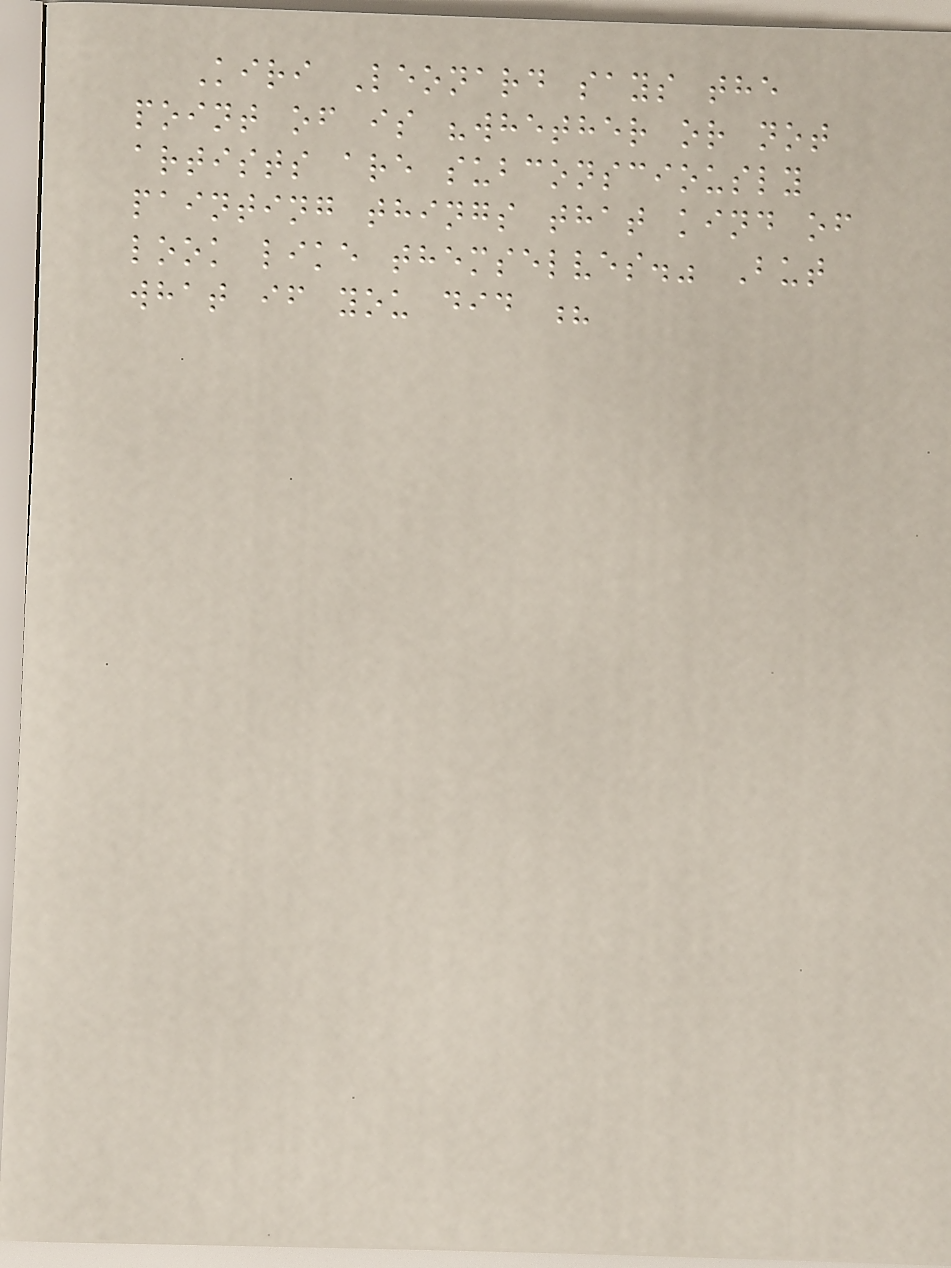Kiri Leonard says the
point of is "whether or not
artists are subconsciously
painting things that kind of
look like themselves." But
what if you did ?
